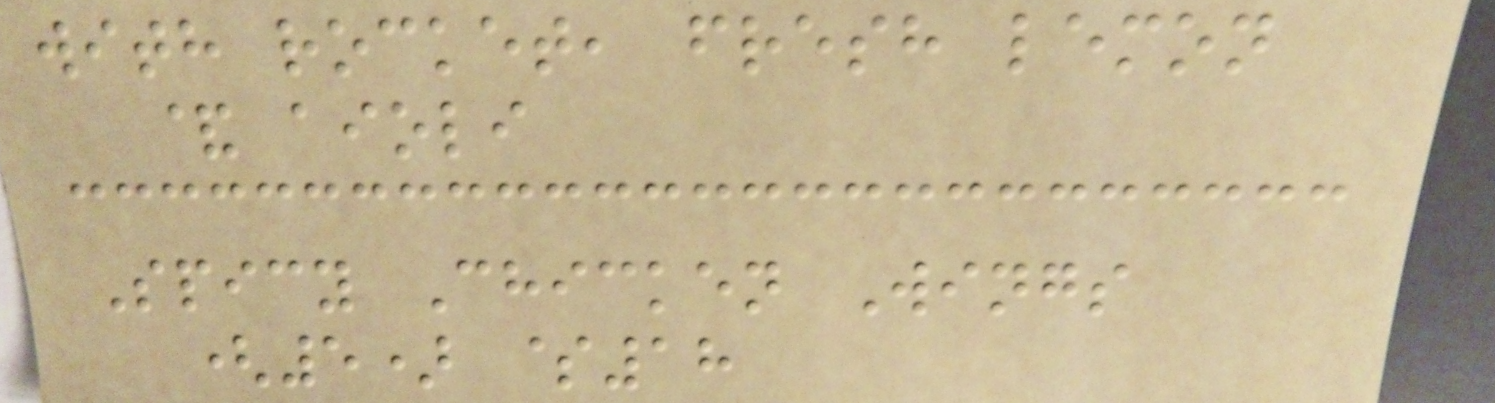with rocket, fresh lemon
& aioli
Spicy Chicken Wings
(5) $18
